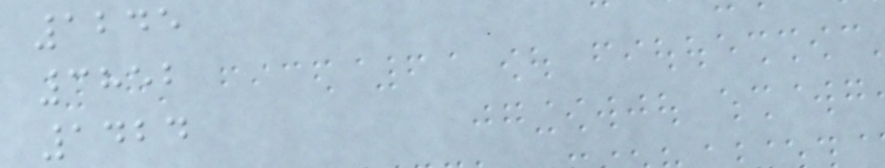1245
3852
1424
